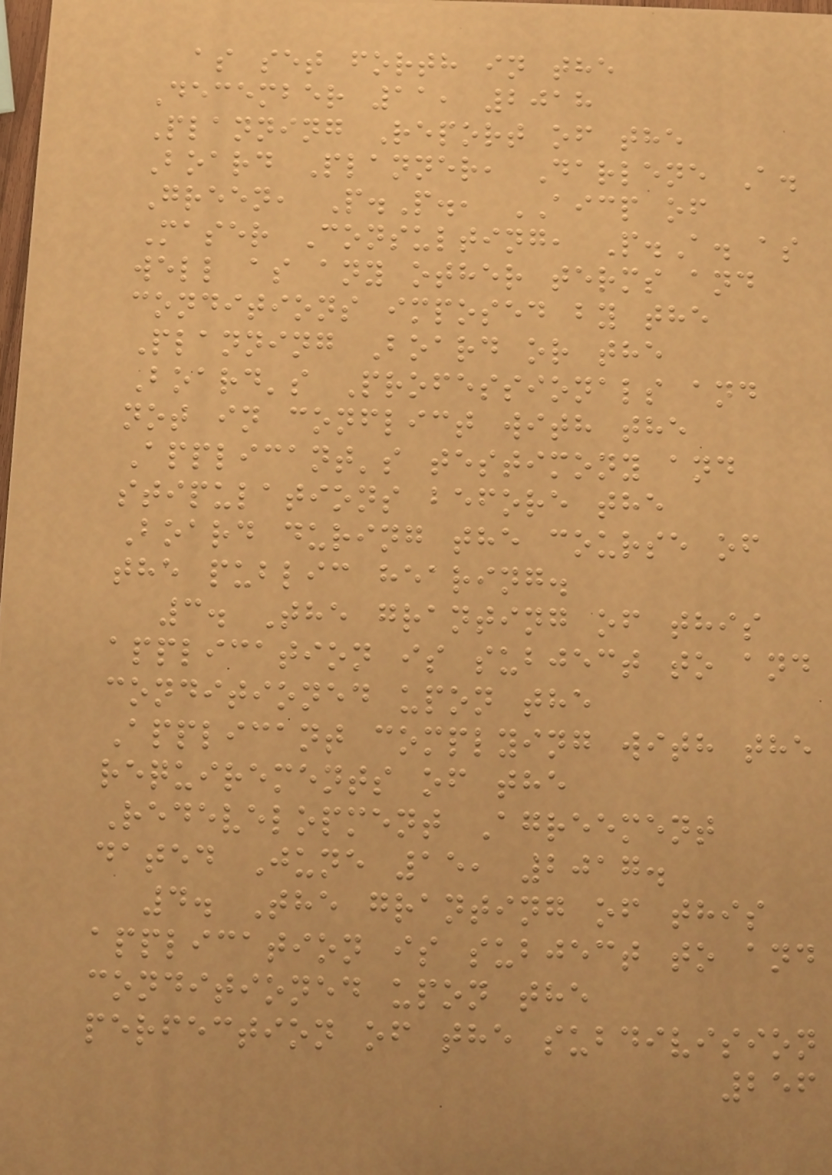as set forth in the
December 11, 2018
Planning Report of the
Board Planner, Darlene A.
Green, P.P., AICP of
Maser Consulting, P.A. as
well as any other terms and
conditions imposed by the
Planning Board or the
Board's Professionals and
not in conflict with the
Applicant's testimony and
stipulations before the
Board during the course of
the public hearing.
3. The granting of this
application is subject to and
conditioned upon the
Applicant complying with the
requirements of the
Redevelopment Agreement
dated June 15, 2017.
4. The granting of this
application is subject to and
conditioned upon the
perfection of the subdivision
256
